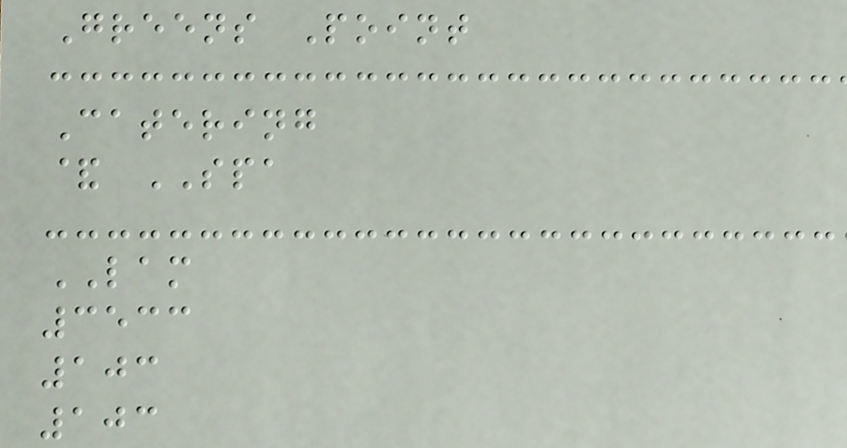Greens Point
Catering
& SPA
LAM
3533
103
103
